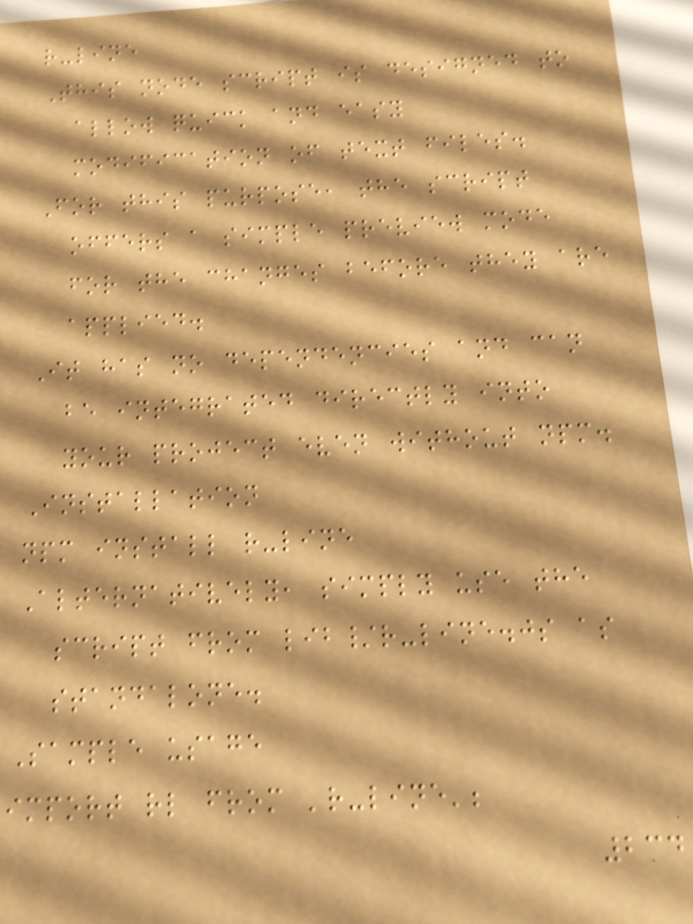r-line
This node script is designed to
allow quick and easy
modification of text files.
For this purpose, the script
offers a simple preview mode
for the changes before they are
applied.
It has no dependencies and can
be integrated directly into
your project even without npm.
Installation
npm install r-line
Alternatively, simply use the
script from lib/r-line.js as
standalone.
Sample usage
import rl from 'r-line';
234
